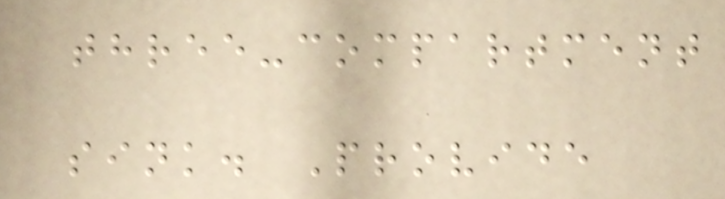three-compartment
sink. Provide
